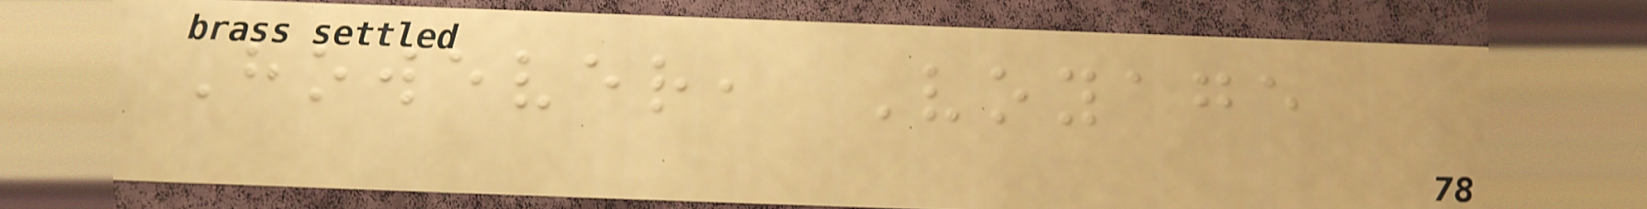However, Voyage
